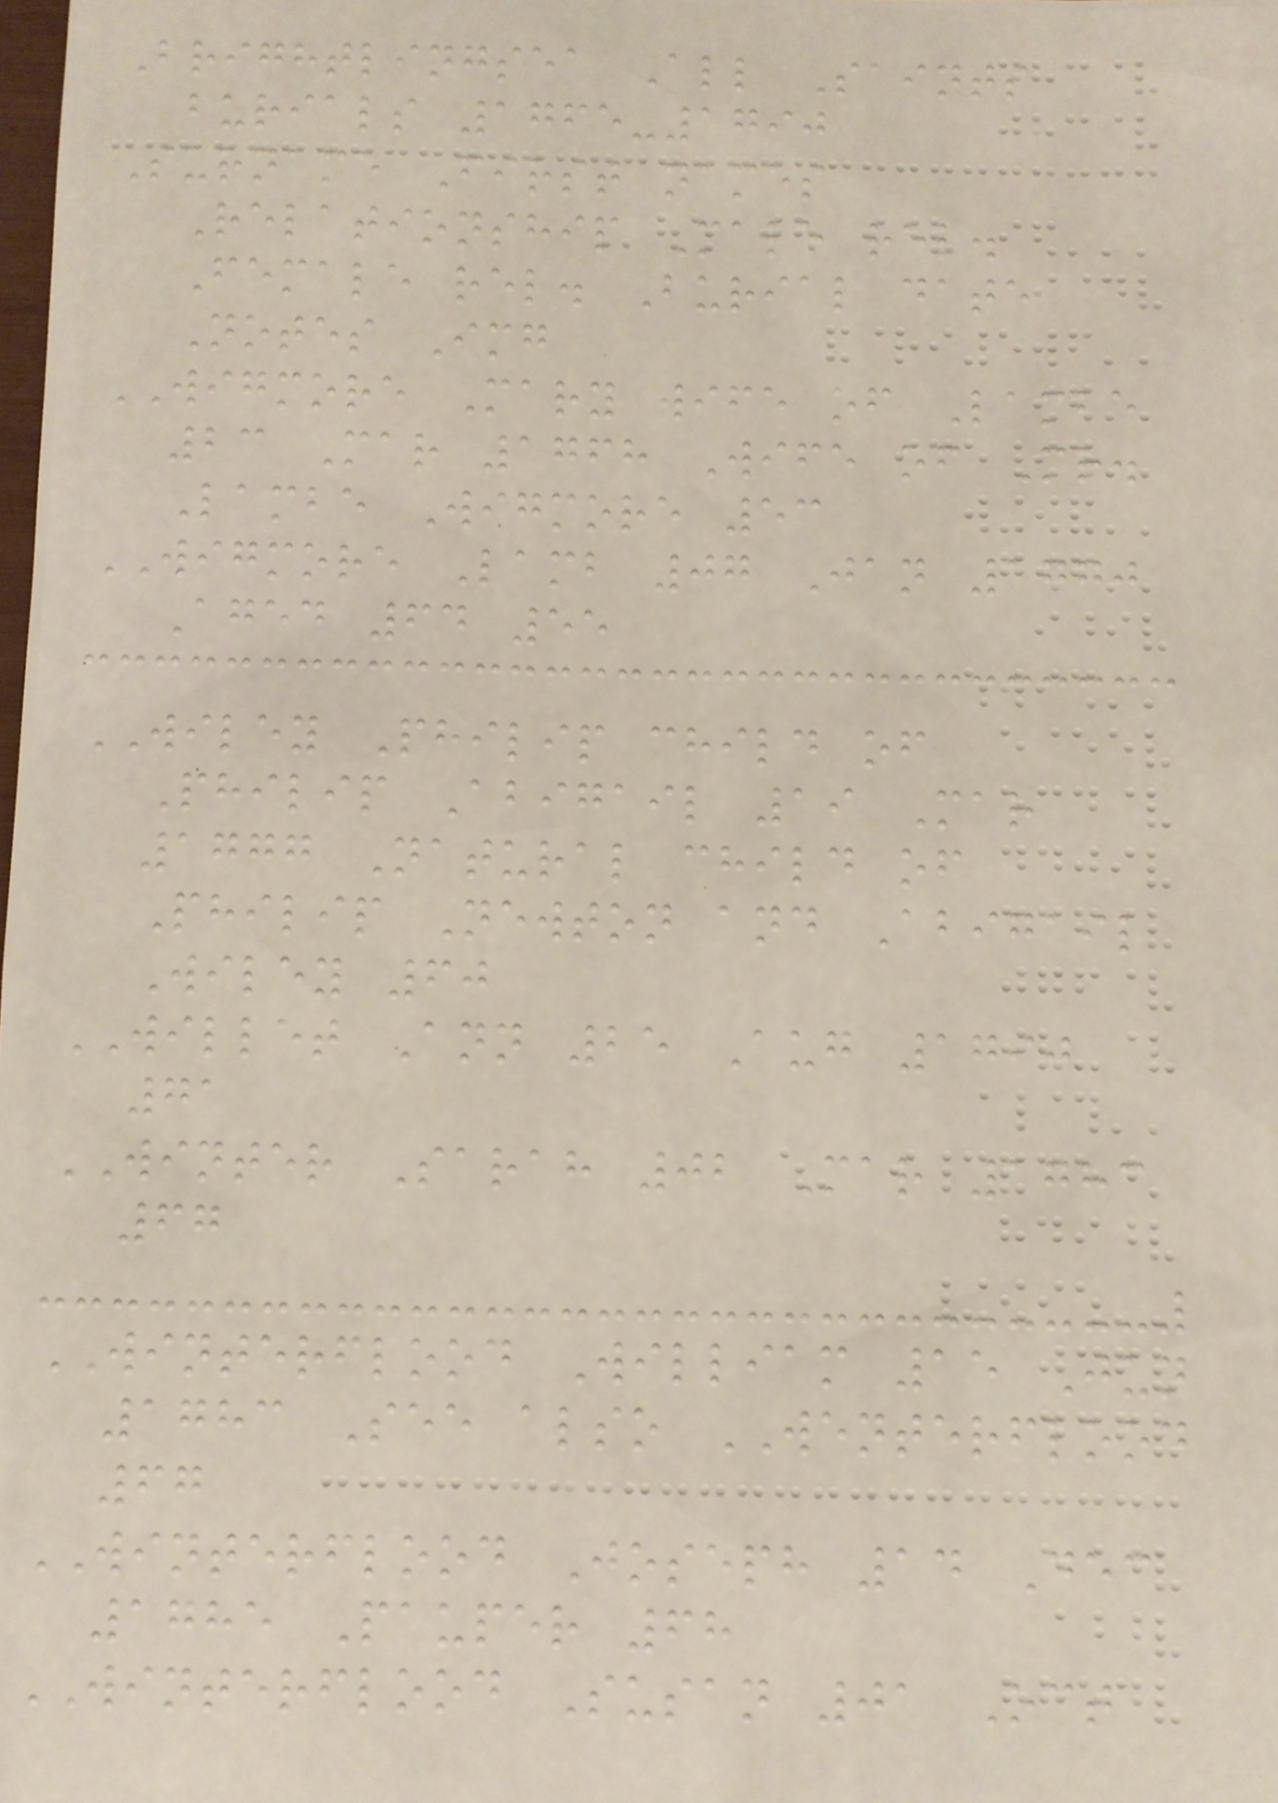Brightlingsea All Saints
burials 1765-1790
Surname First names
Relationship Male rel.
Female rel. Burial date
Notes Img
WIGMORE Mary wife of Lambe
23 Mar 1768 Wife of Mr.
Lambe Wigmore 53
WIGMORE Lamb 07 Jan 1770
Aged 64 55
WILEY Philip child of
Philip Abigail 19 Mar
1777 Natural child of
Philip Newton and Abigail
Wiley 60
WILLET Ann 25 Aug 1790
71
WINTER Sarah 02 Mar 1783
67
WINTERFLOOD William 15 Jun
1783 See also WENTERFLOOD
67
WINTERFLOOD Joseph 14 Dec
1785 Pauper 68
WINTERFLOOD Susan 01 Oct
